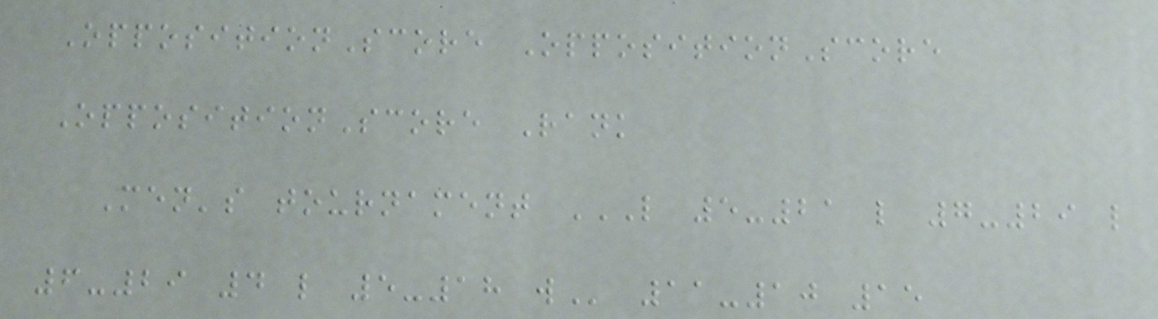OppositionScore OppositionScore
OppositionScore Rank
Men's tournament L 5-21 L 7-29 L
6-29 4 L 5-18 W 11-10 15
